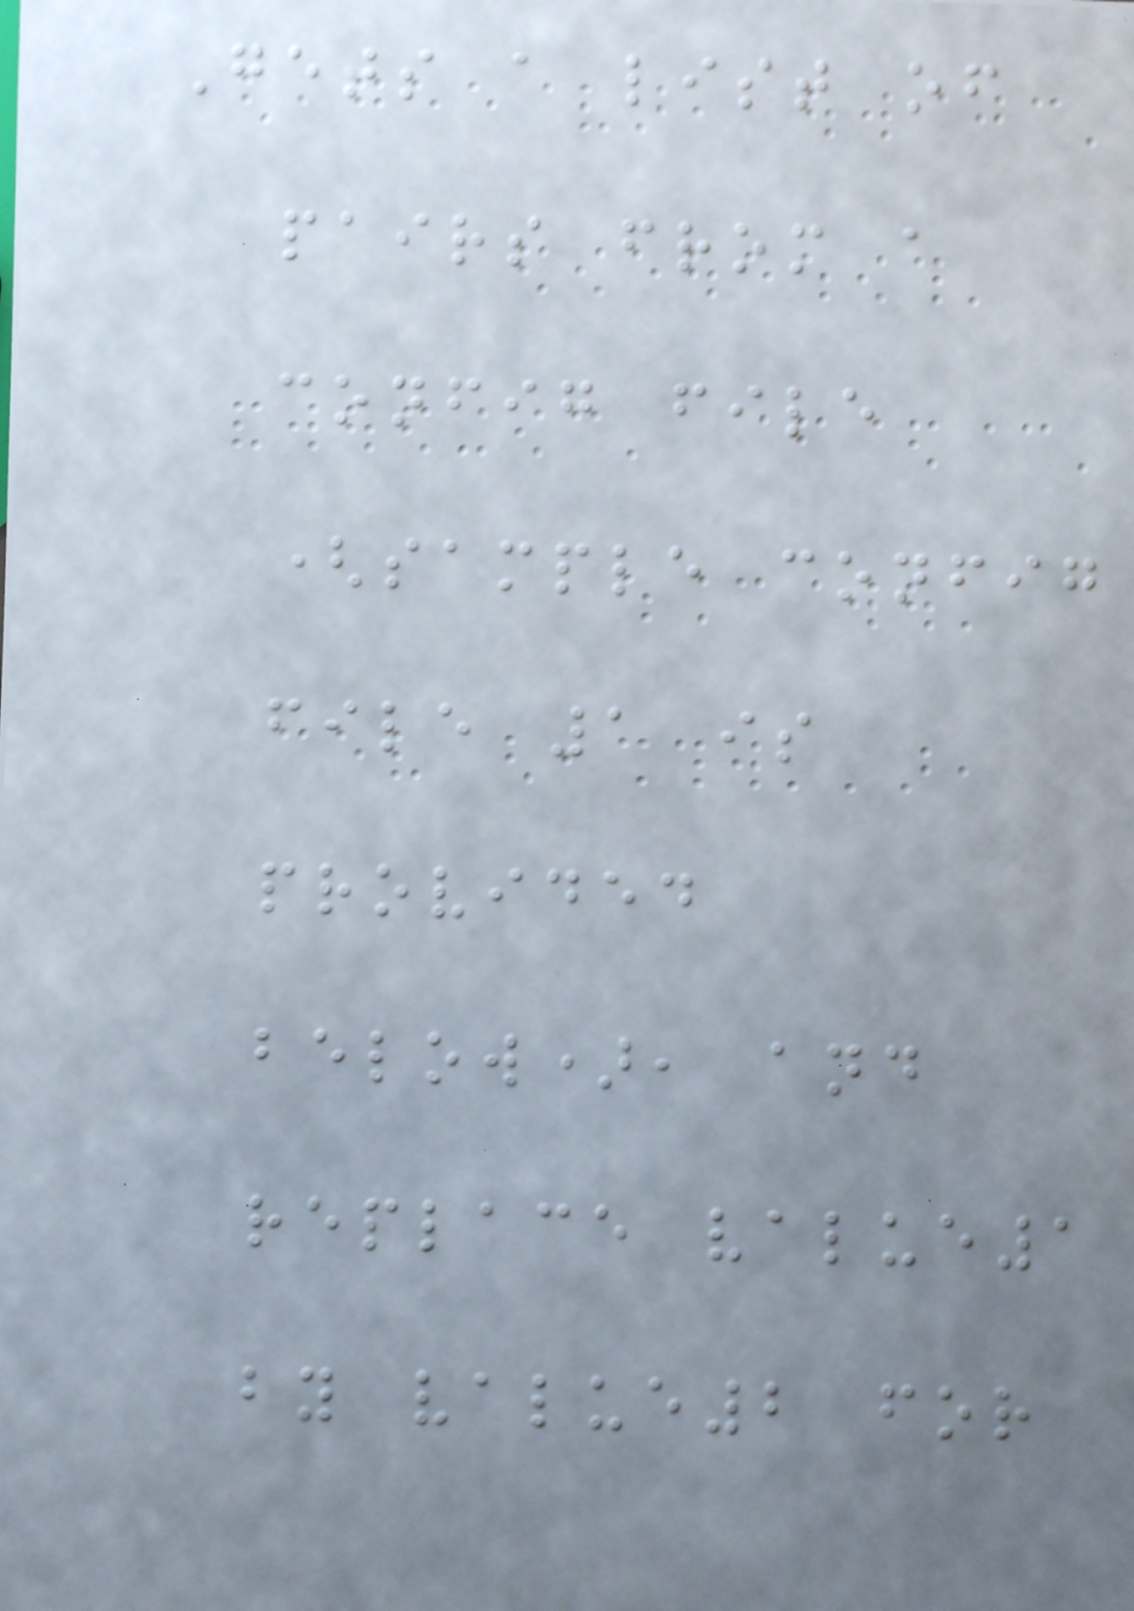Gets a list of
pairs from a
config file
(sample config
file 1 is
provided
below), and
replace value1
by value2 for
